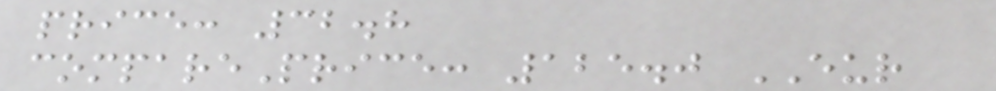price: 32.8
comparePrice: 125.0 EUR
